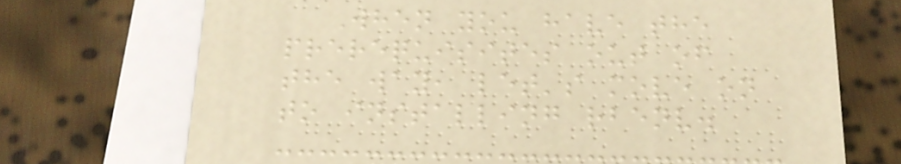When you have the
prerequisites out of
the way, let's move on
to installing rbenv.
